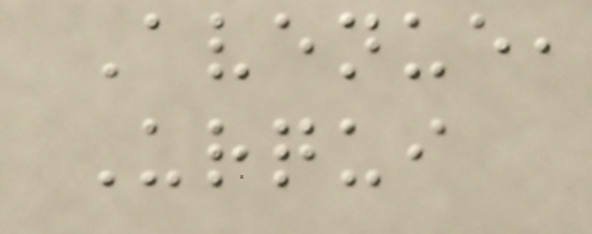Avenue,
Urqui
